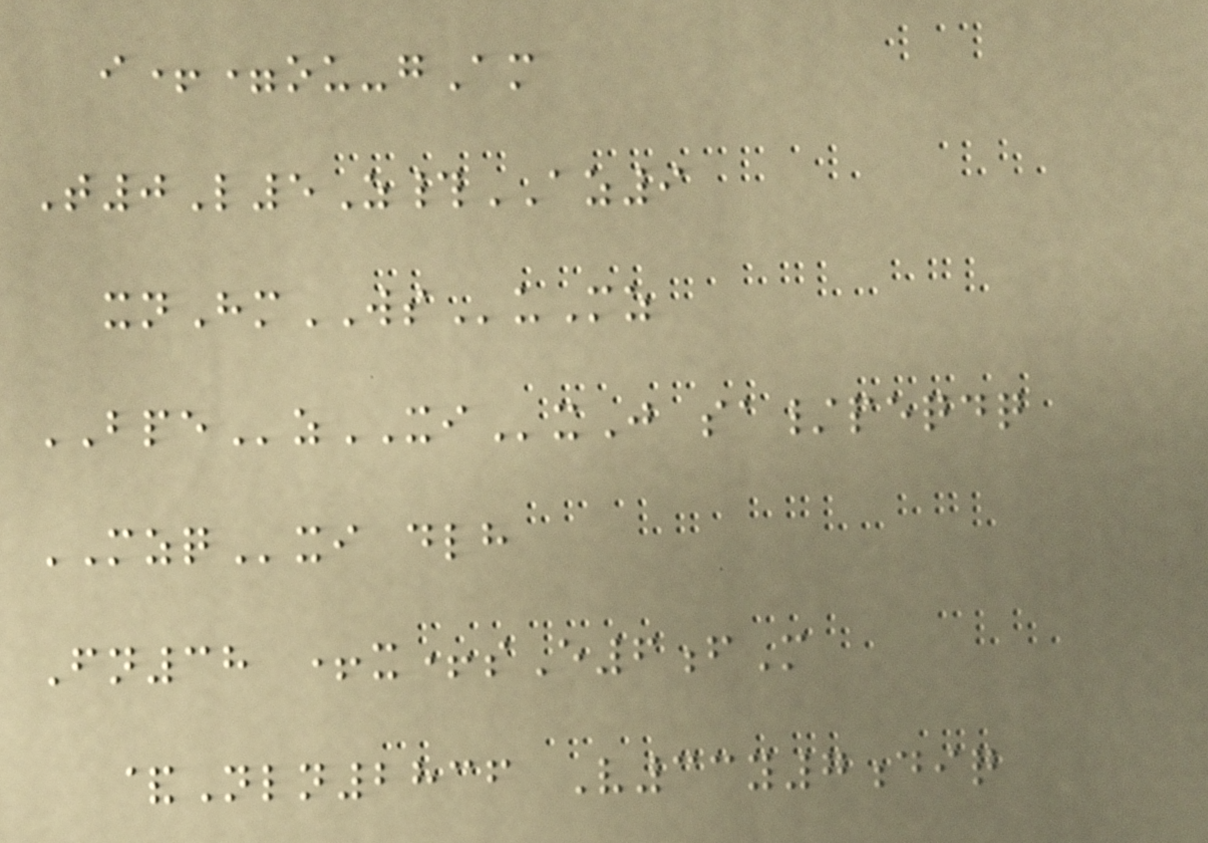i+=ou-gAm
T0L5Z#AZ9
xnHmWSuMz
BPEzXIxJ sa/peqdq
MZQxi dlh
Fn38 +x+sE6fM
&Nln2836 V33y7diq
